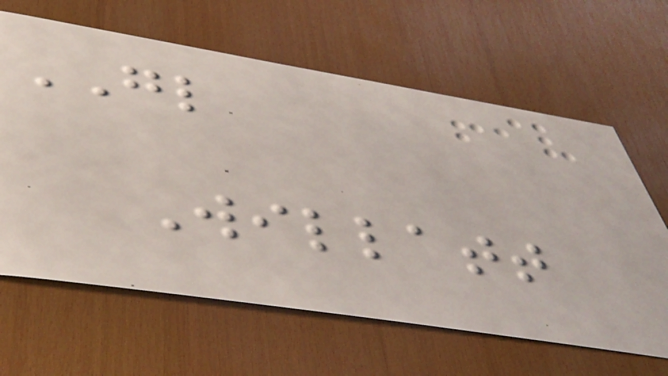GL
Willatt
